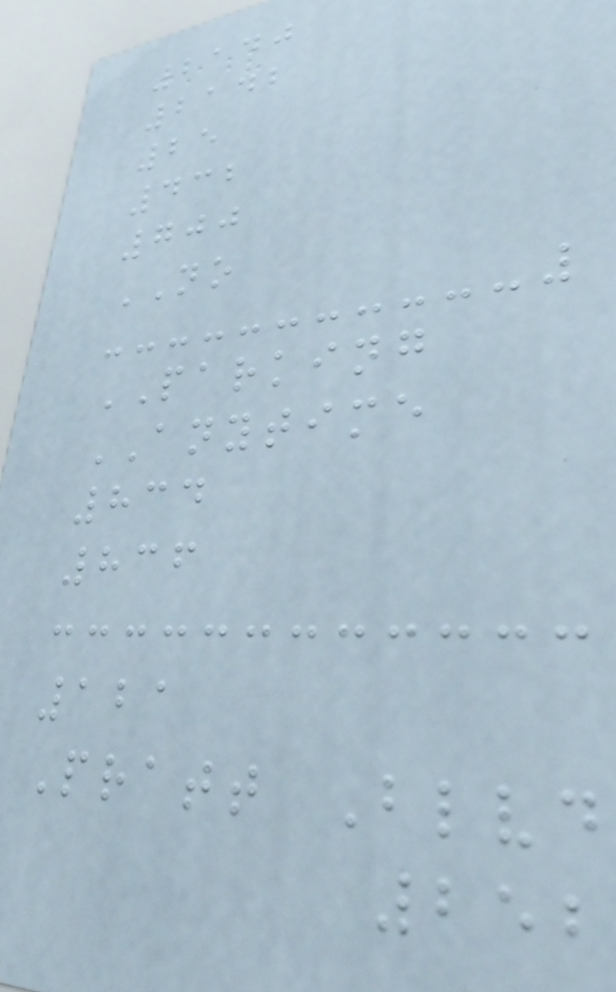2140
2142
25
432
700
NO
PARKING
ANYTIME
834
836
121
Pratt Blvd
252
